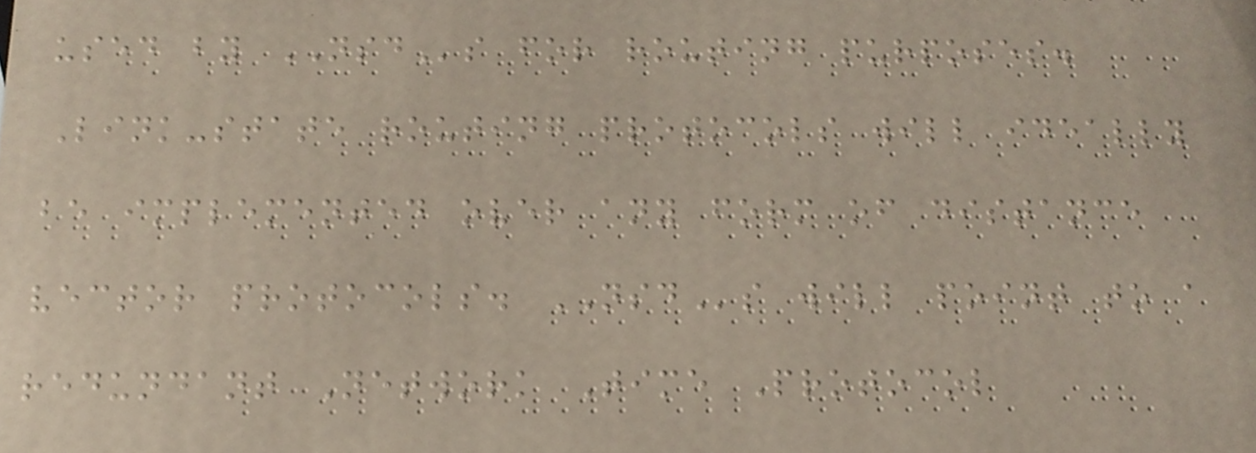used by NSDs for routing purposes.
Link-state routing protocols will ideally
be implemented over any form of distance
vector protocols. NSDs will point to a
redundant Network Time Protocol
